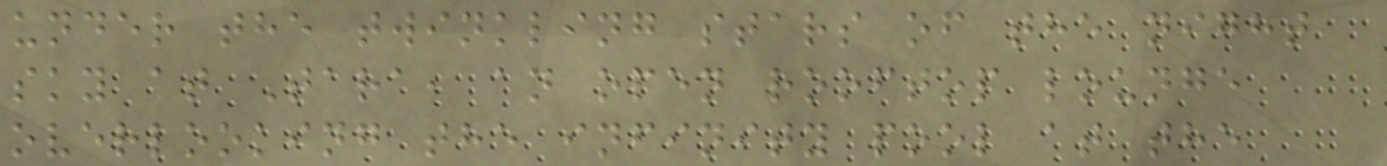under the twinkling stars of the night
sky at Tara, an open rooftop lounge
overlooking the infinity pool at the
